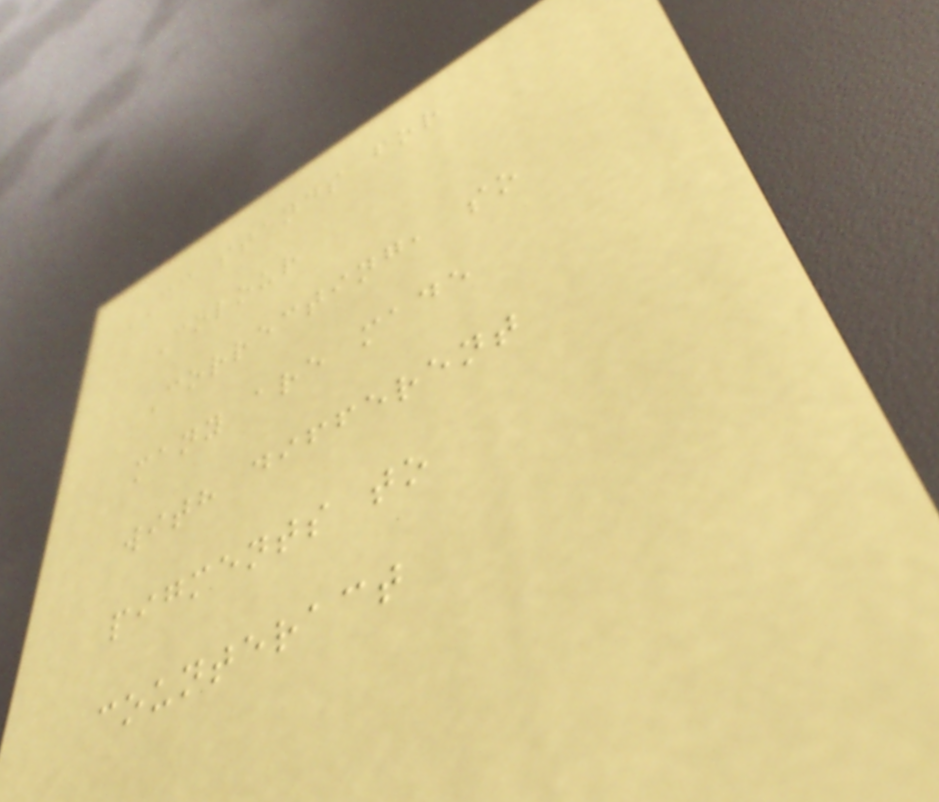CC stands for
Colour
Correcting, so
many are made
with different
pigments to
counteract
